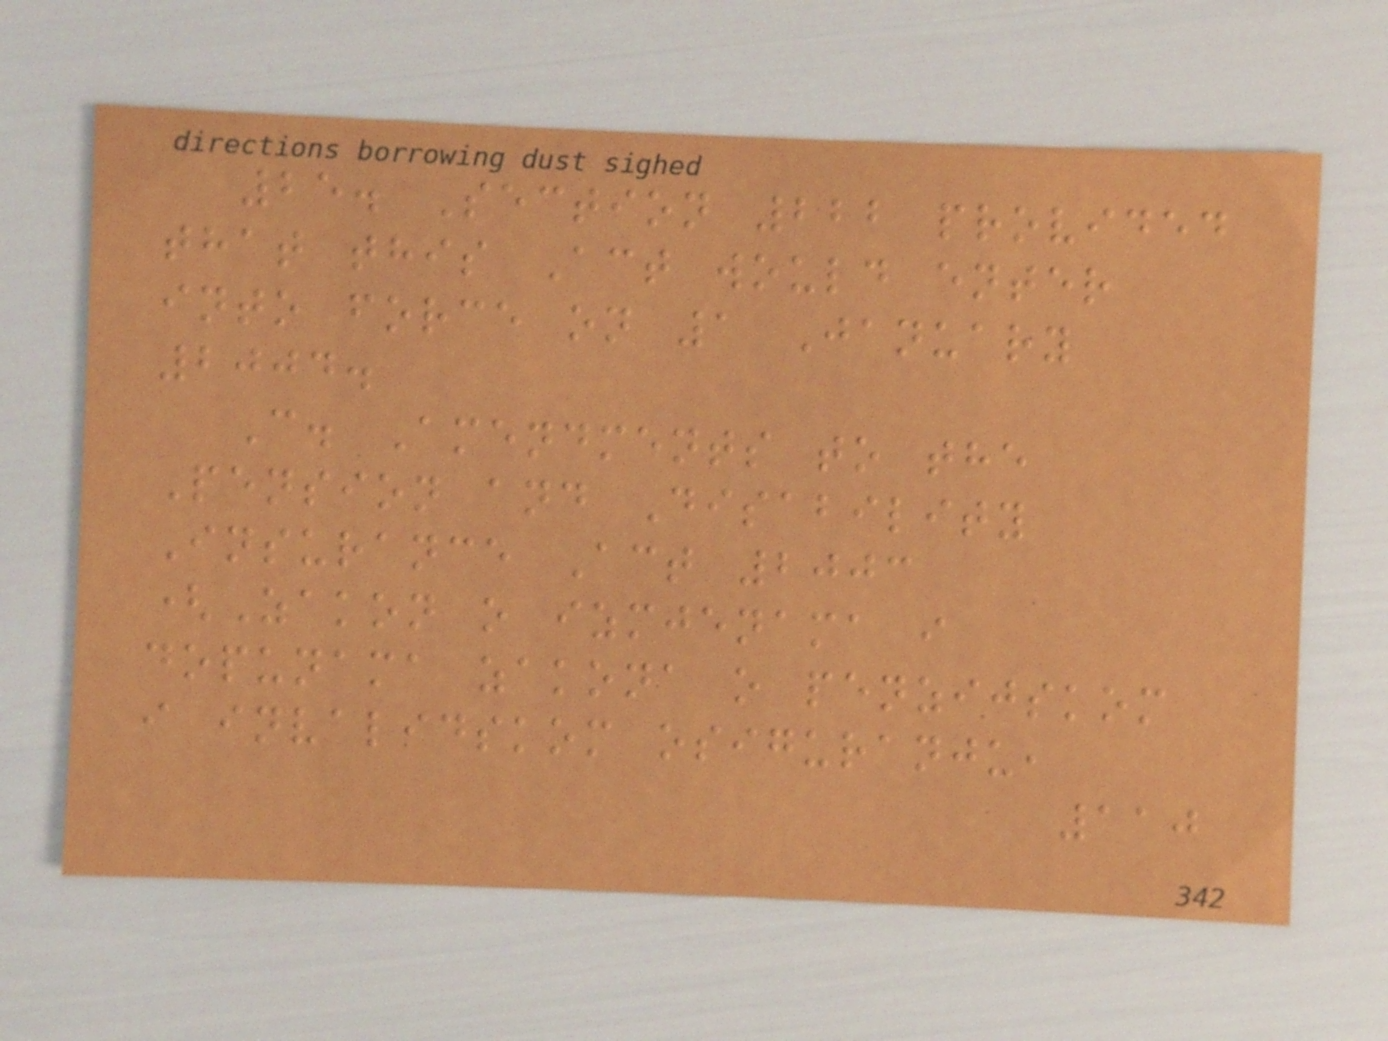25. Section 222 provided
that this Act would enter
into force on 1 January
2004.
C. Amendments to the
Pension and Disability
Insurance Act 2003
(Zakon o izmjenama i
dopunama zakona o penzijskom
i invalidskom osiguranju,
110
